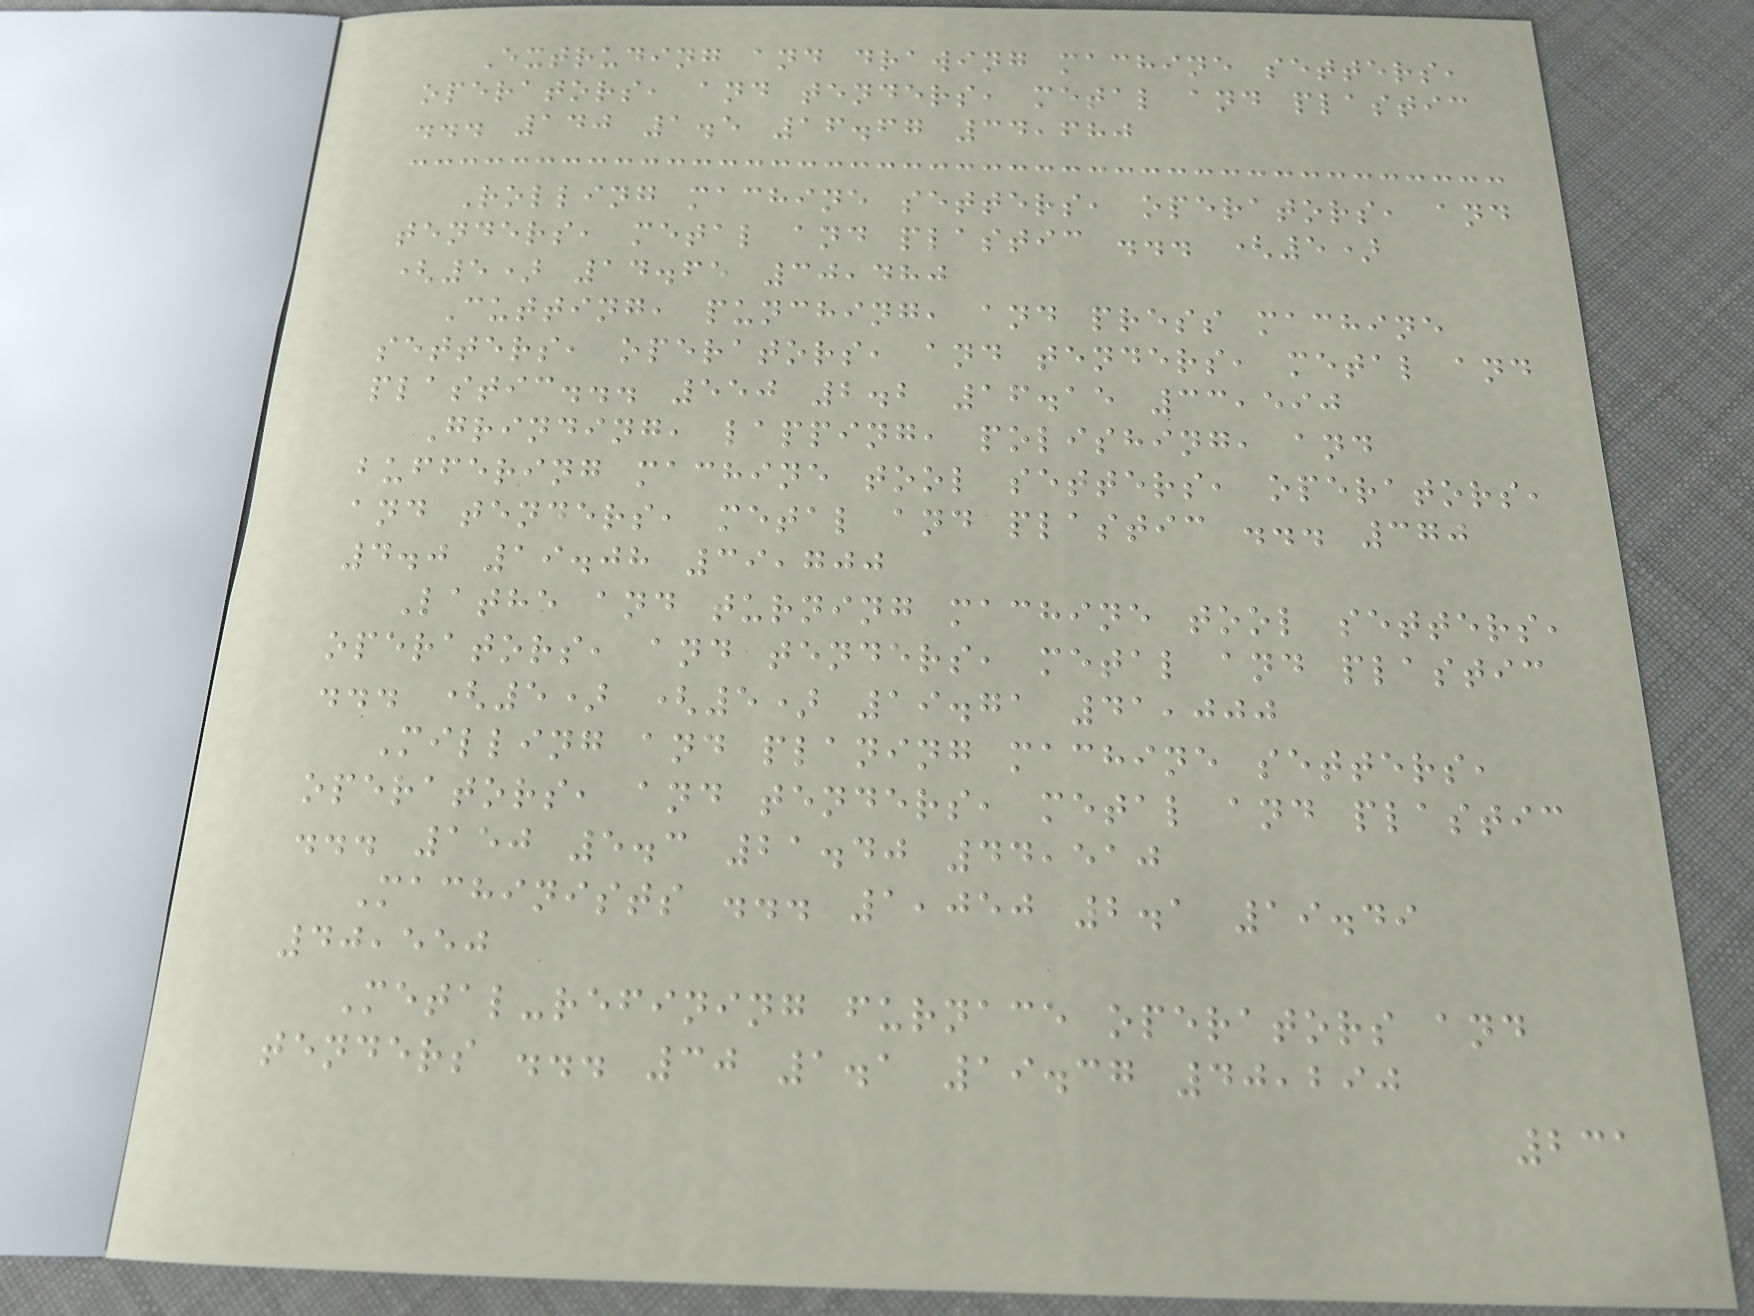Extruding and drawing machine setters,
operators, and tenders, metal and plastic
... 140 1.5 16.67 34,680
Rolling machine setters, operators, and
tenders, metal and plastic ... (5)
(5) 14.65 30,480
Cutting, punching, and press machine
setters, operators, and tenders, metal and
plastic... 550 2.2 16.15 33,590
Grinding, lapping, polishing, and
buffering machine tool setters, operators,
and tenders, metal and plastic ... 370
4.0 19.08 39,700
Lathe and turning machine tool setters,
operators, and tenders, metal and plastic
... (5) (5) 19.71 41,000
Milling and planing machine setters,
operators, and tenders, metal and plastic
... 150 5.3 21.40 44,510
Machinists ... 1,050 2.1 19.49
40,550
Metal-refining furnace operators and
tenders ... 30 1.1 19.37 40,290
231
